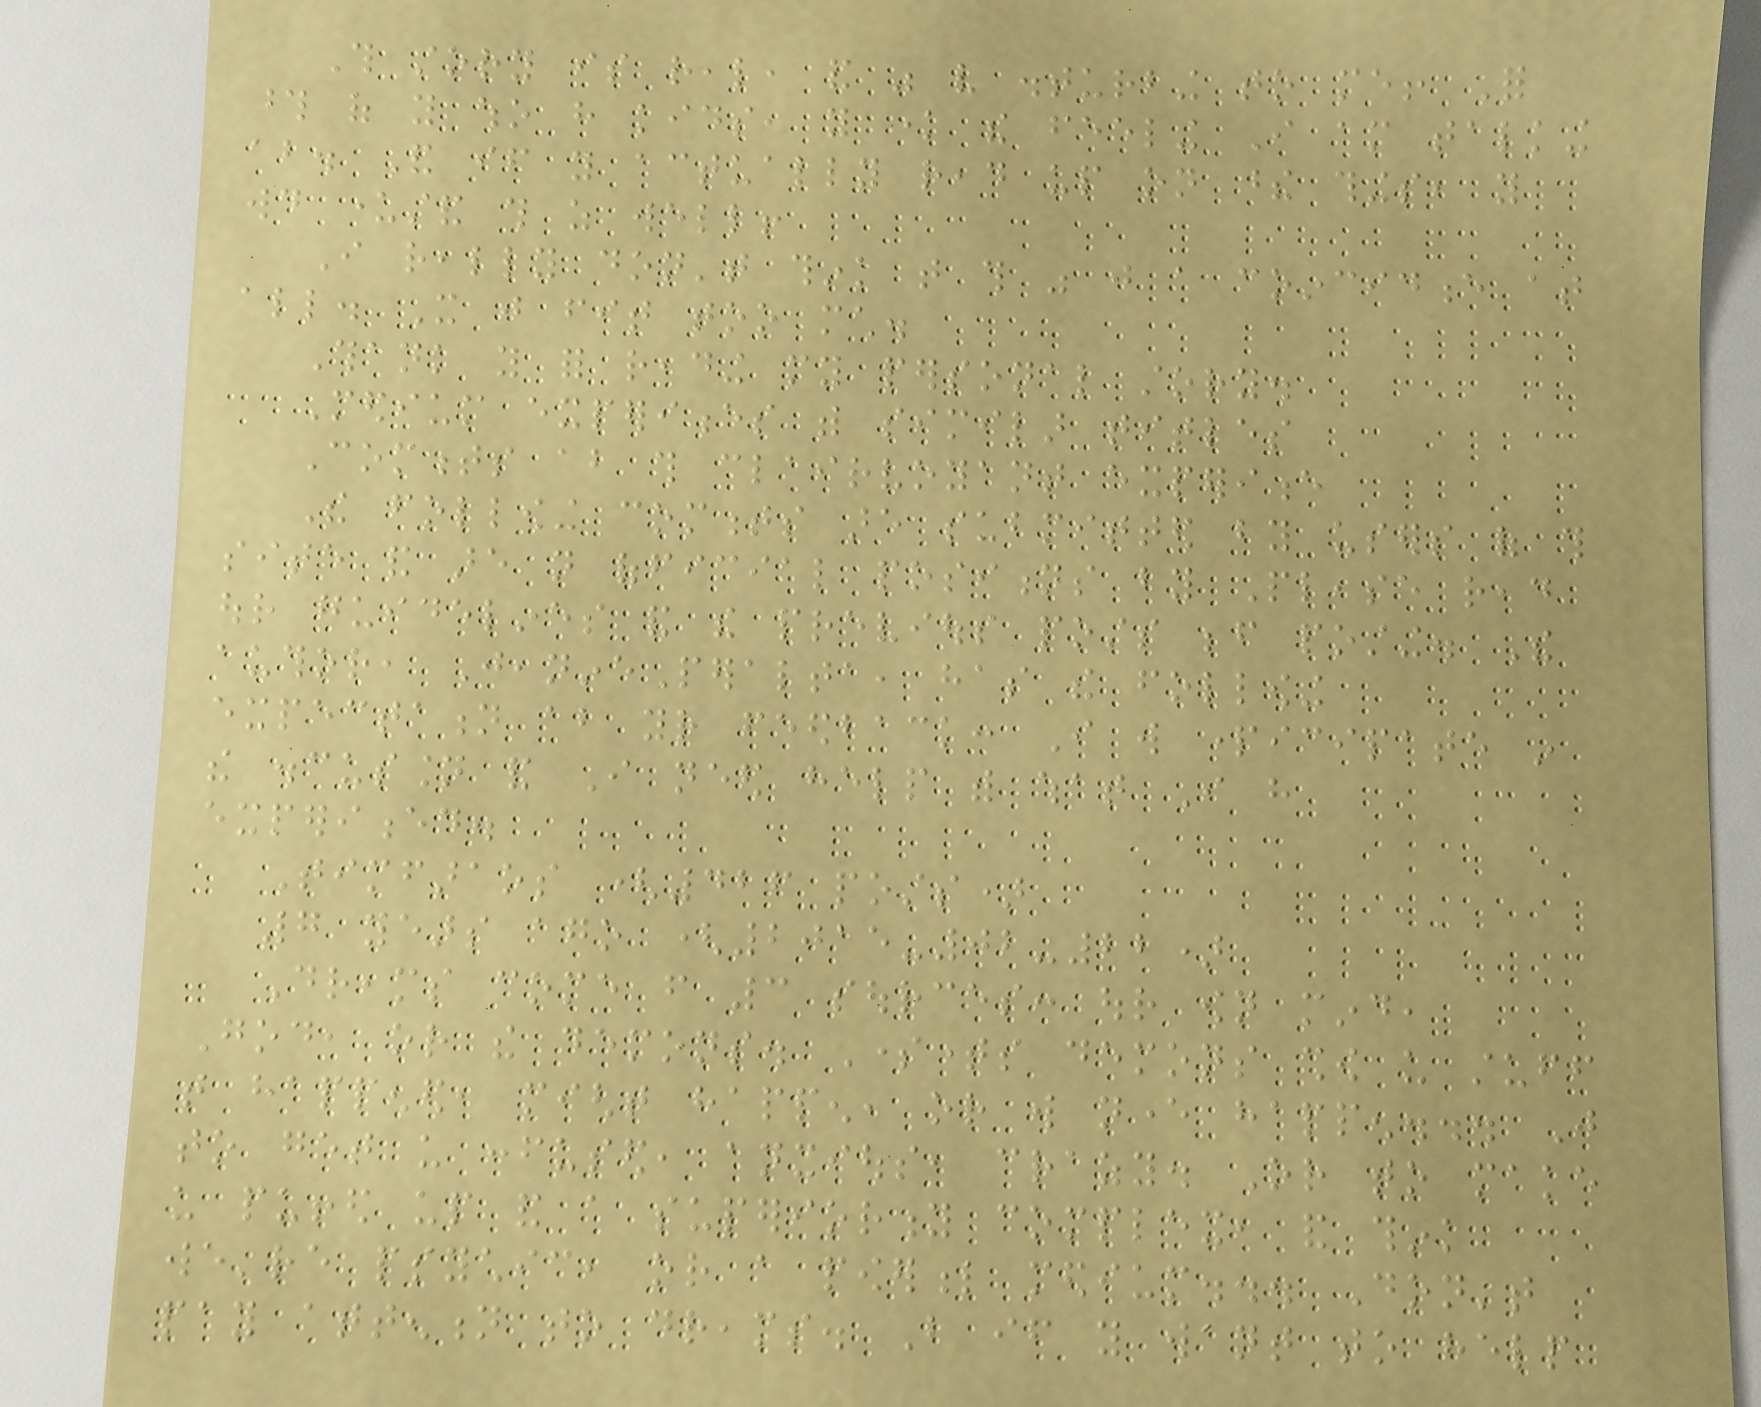This story is real, and was very disturbing to me! For
those of you who have kids, you know the feeling I am talking
about. And if you actually read up on these things, you
would understand this as well!
I really don't think that this was just a coincidence at
all. It just fit too much.
Thank you for reading my personal story.
Medium experiences with similar titles
Comments about this clairvoyant experience
The following comments are submitted by users of this
site and are not official positions by Please read
our guidelines and the previous posts before posting. The
author, JeaninePeralta, has the following
expectation about your feedback: I will participate in
the discussion and I need help with what I have
experienced.
Timfaraos (426 posts)
7 years ago (2015-02-22)
Dreams come from 3 sources: our own mind,
God, or the demons. Sometimes demons show us stuff
that happened, might happen, or will never happen... Just
to get us confused, anxious, crazy. Or to make
us puffed up and a superiority complex, and think
we're psychic, or a powerful medium... Don't
pay attention to dreams. But if you want to help
